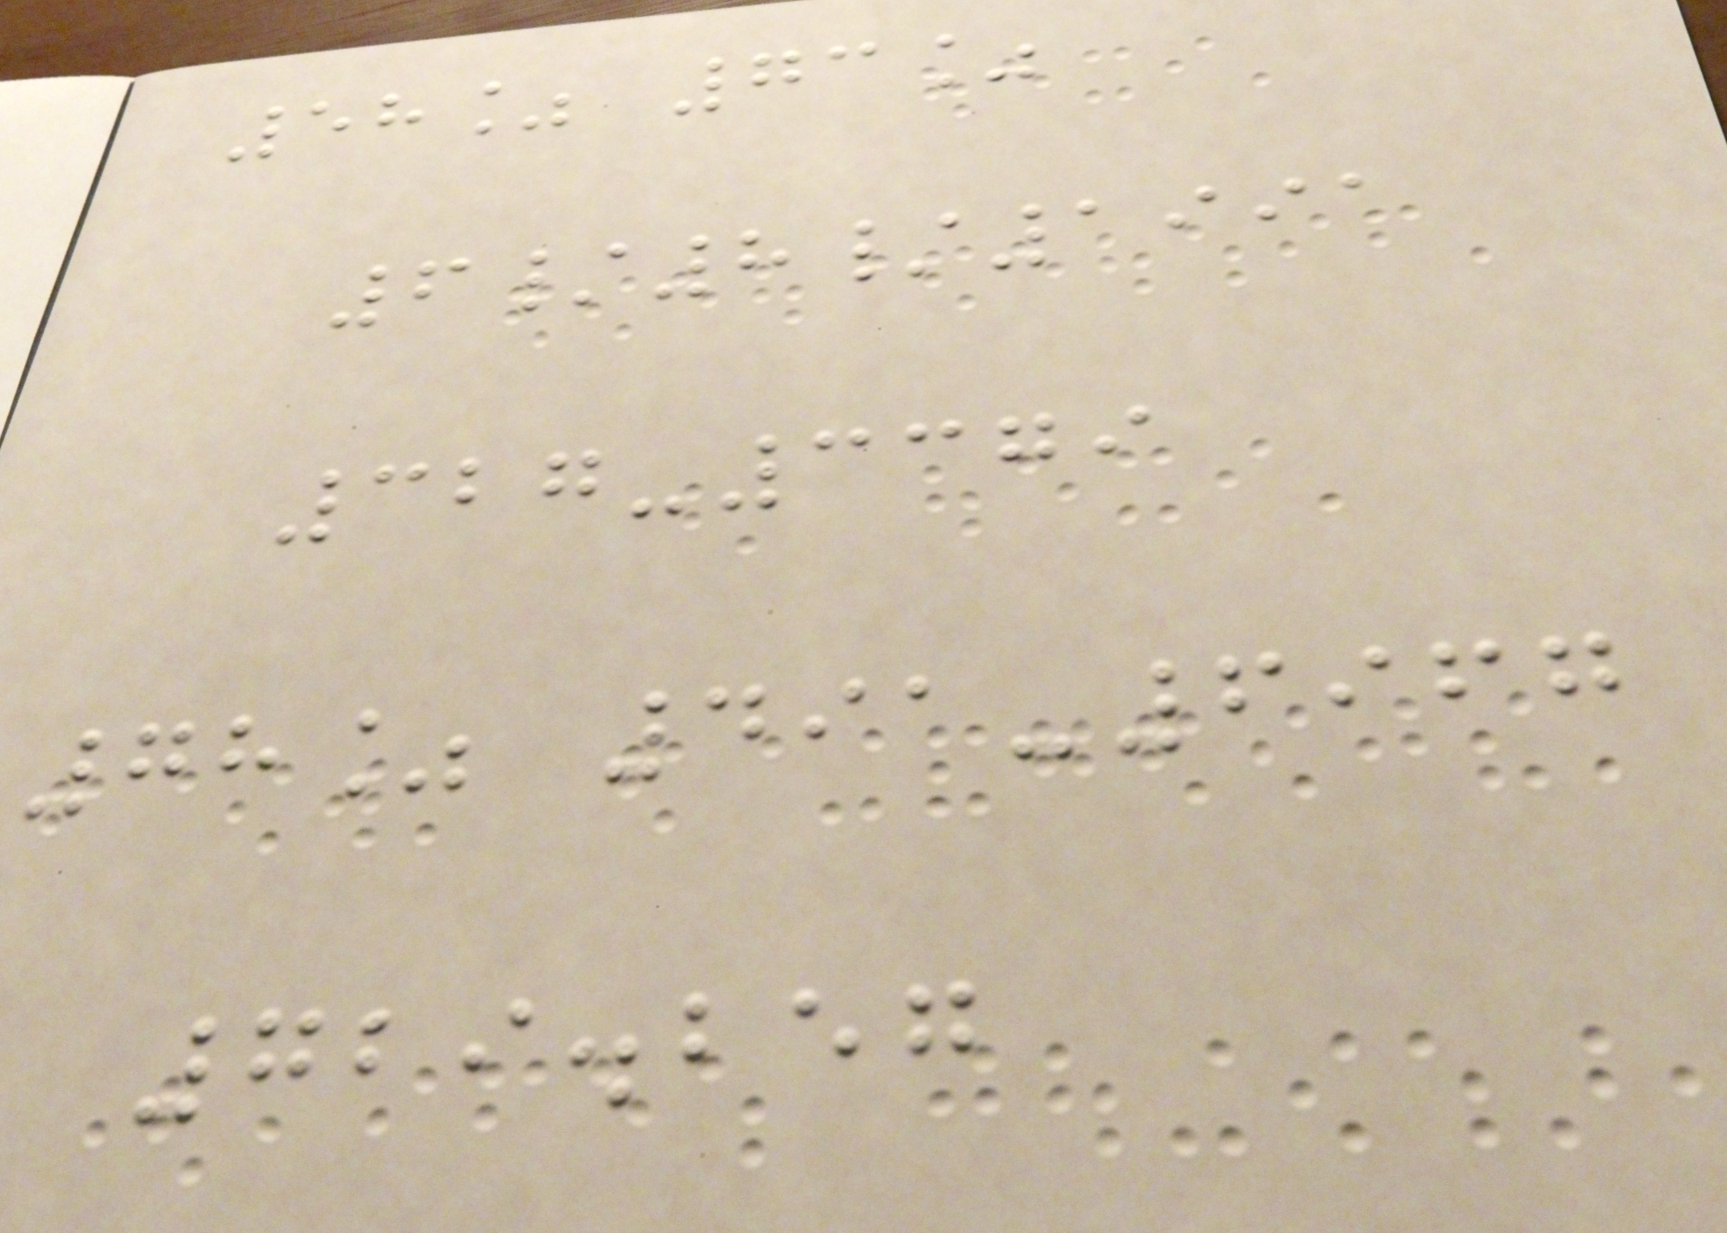58% 73%
6/8/1991
327-3379
78% 491-6967
729.257
